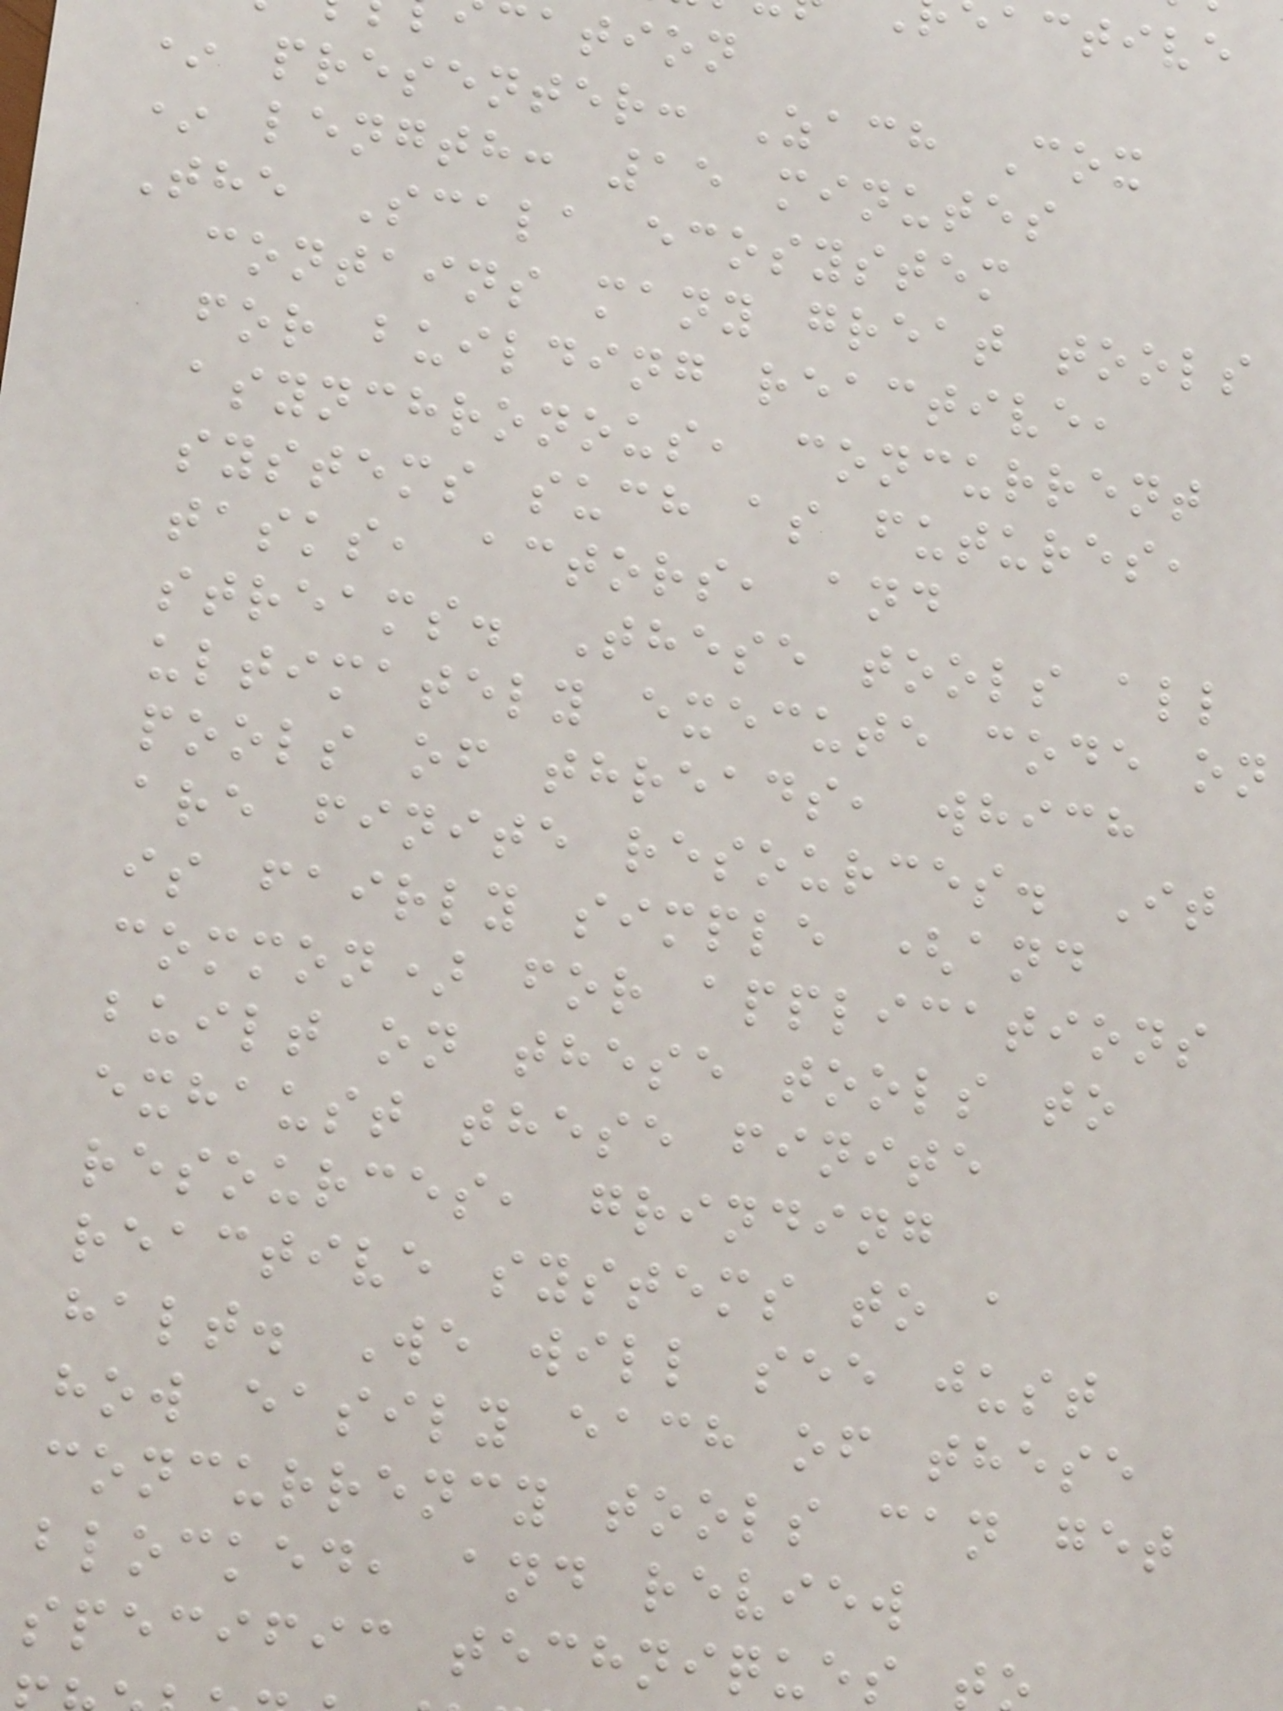active
cation
* presenter: Zach Cox
* length: 15 minutes
The Scala ecosystem
contains many great tools
for building reactive,
asynchronous, concurrent
systems such as futures,
tasks, actors, and
streams. These tools all
ultimately execute code on
pools of threads, which
are finite resources. It
is fairly simple (and
common) for applications
built on these tools to
exhaust these finite
resources, grinding
reactive systems to a
halt. We will see just
how easily each of these
concurrency tools can get
blocked, and review
specific techniques
